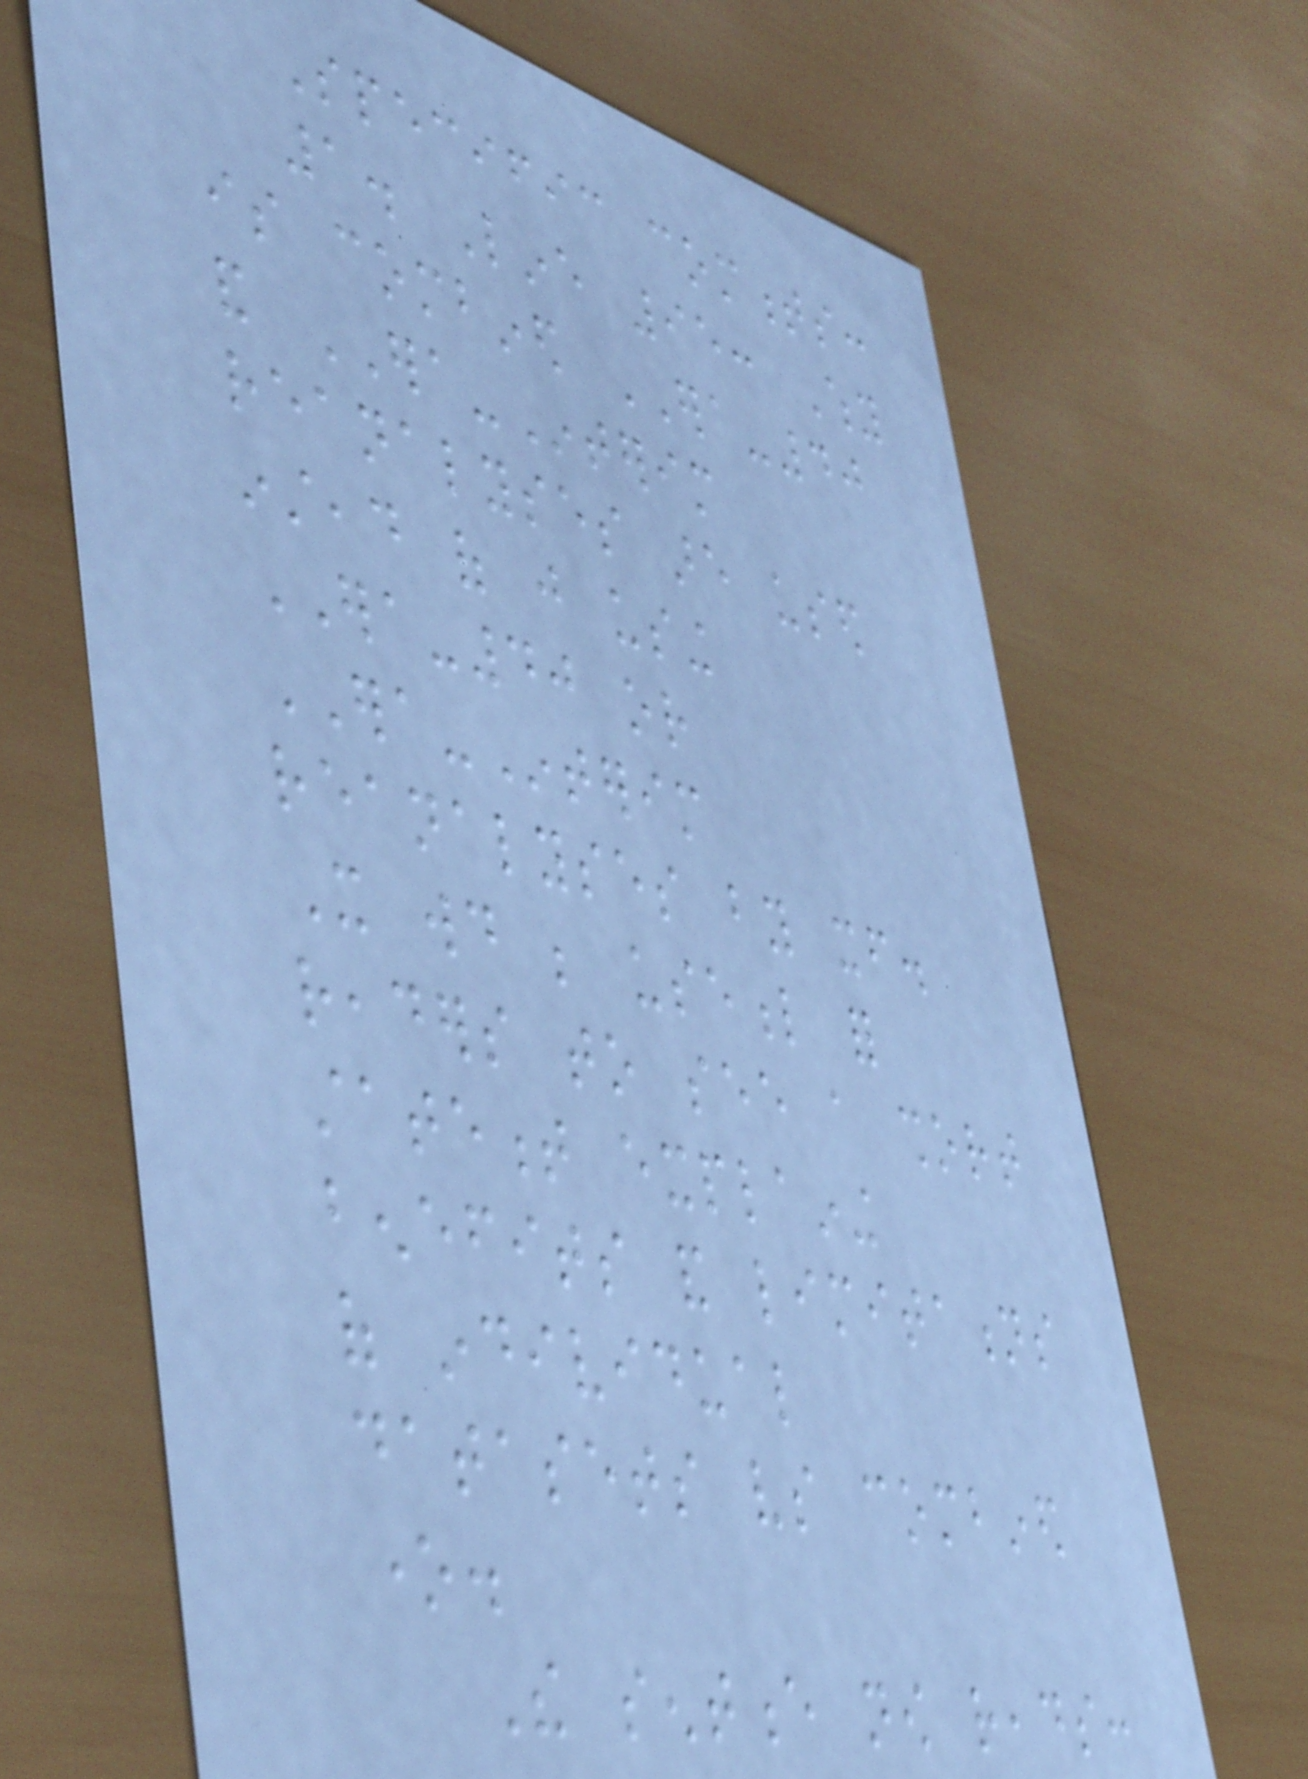Specific comments:
1. Line 95: Why
is combined ERA-40
and ERA-Interim
reanalyses are used
instead of just using
ERA-40 or
ERA-Interim
reanalyses by itself.
It would be useful for
readers to see a short
statement explaining
benefits and limitations
of individual
datasets vs combined
one.
The sentence now reads:
